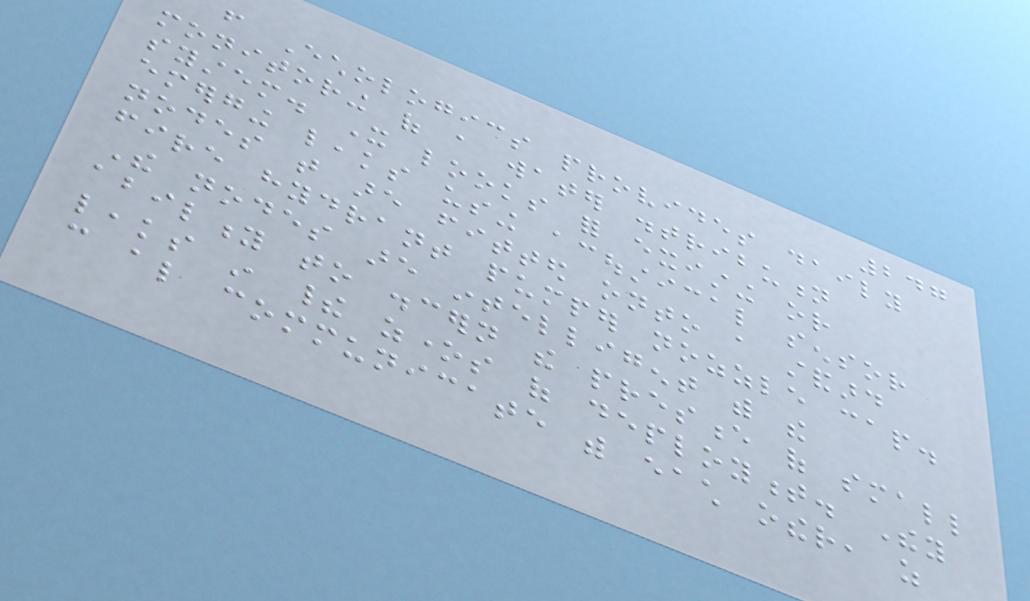247
from Echologics provides daily
monitoring of a water distribution
system. It looks for existing or
emerging leaks using acoustical sensor
nodes that are fitted onto a standard
fire hydrant pumper nozzle cap.
The nodes are intelligent with the
ability to discern the presence of small
leaks in their zones of deployment. They
can also communicate with each other, as
